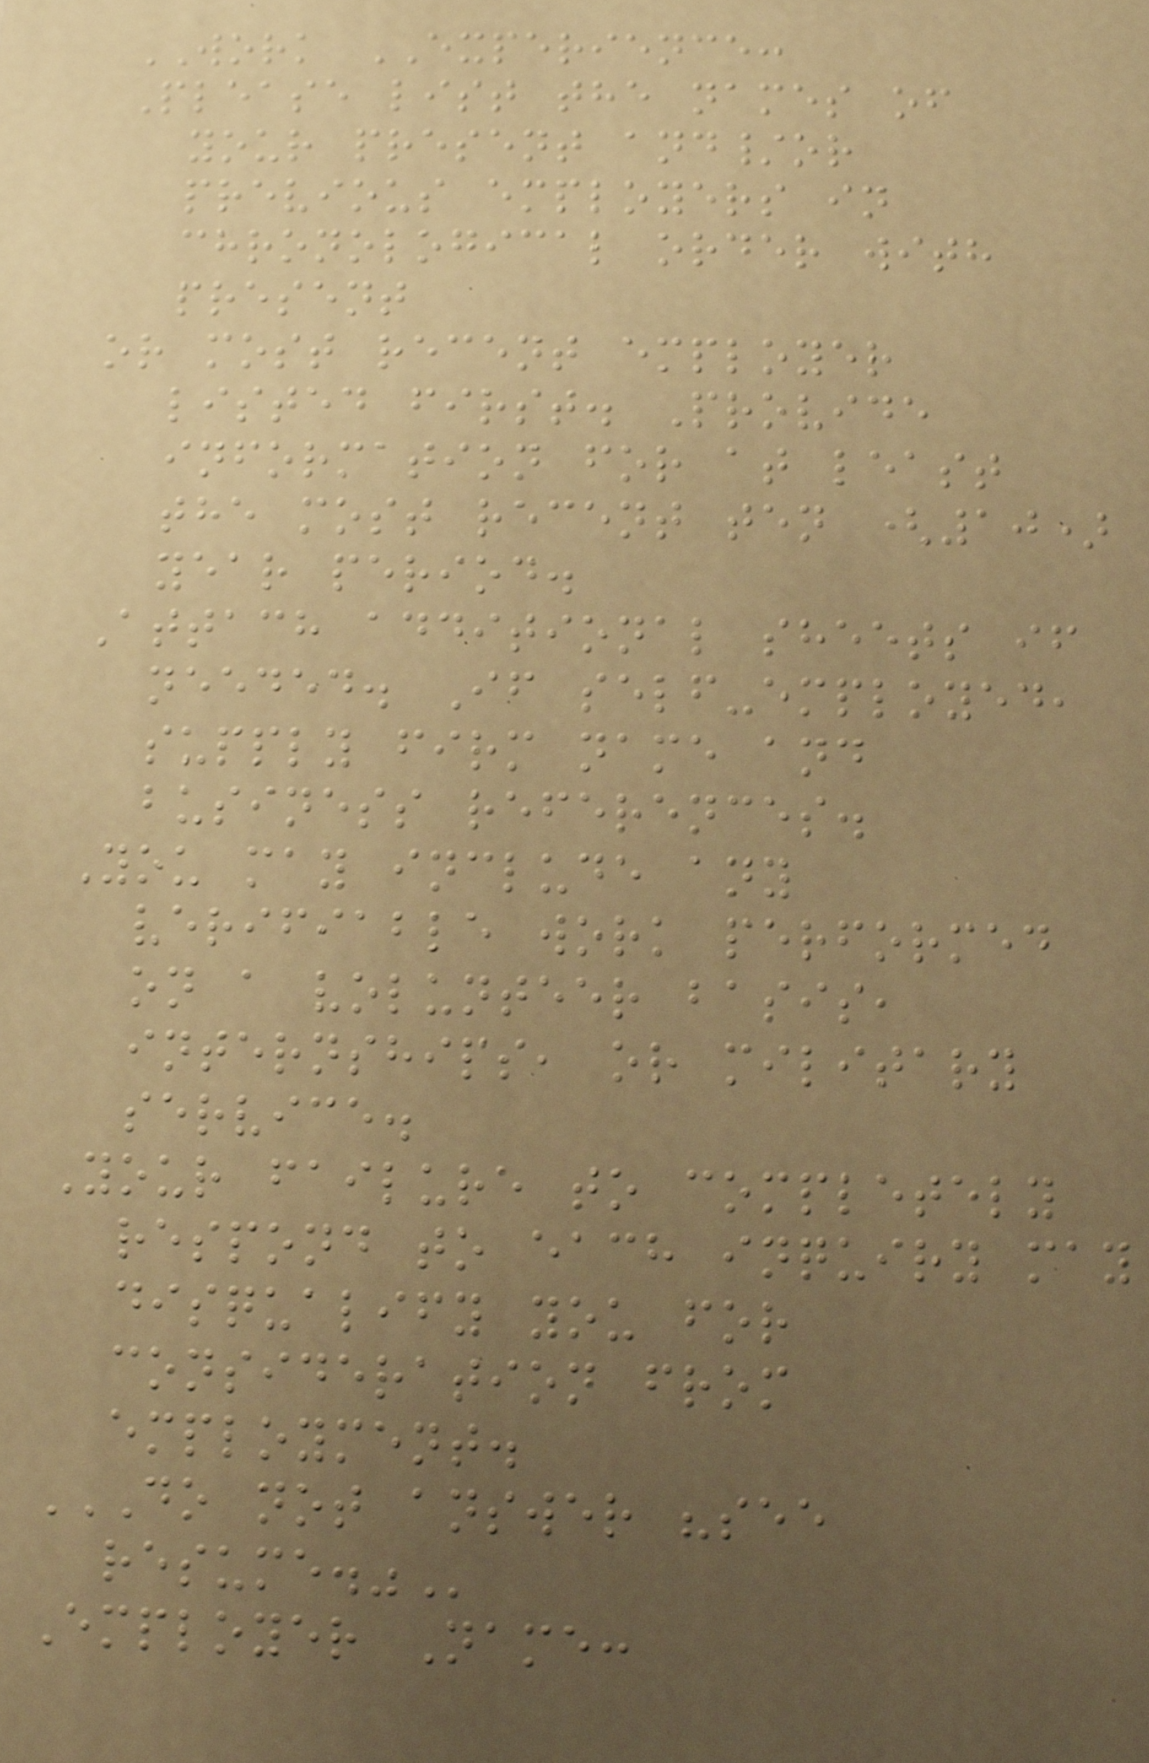WORK EXPERIENCE:
Please list the names of
your present and/or
previous employers in
chronological order with
present
or most recent employer
listed first. Provide
information for at least
the most recent ten (10)
year period.
Attach additional sheets if
needed. If self-employed,
supply firm name and
business references.
You may include any
verifiable work performed
on a volunteer basis,
internships, or military
service.
Your failure to completely
respond to each inquiry may
disqualify you for
consideration from
employment.
DO NOT ANSWER "SEE
RESUME."
Employer Name:
